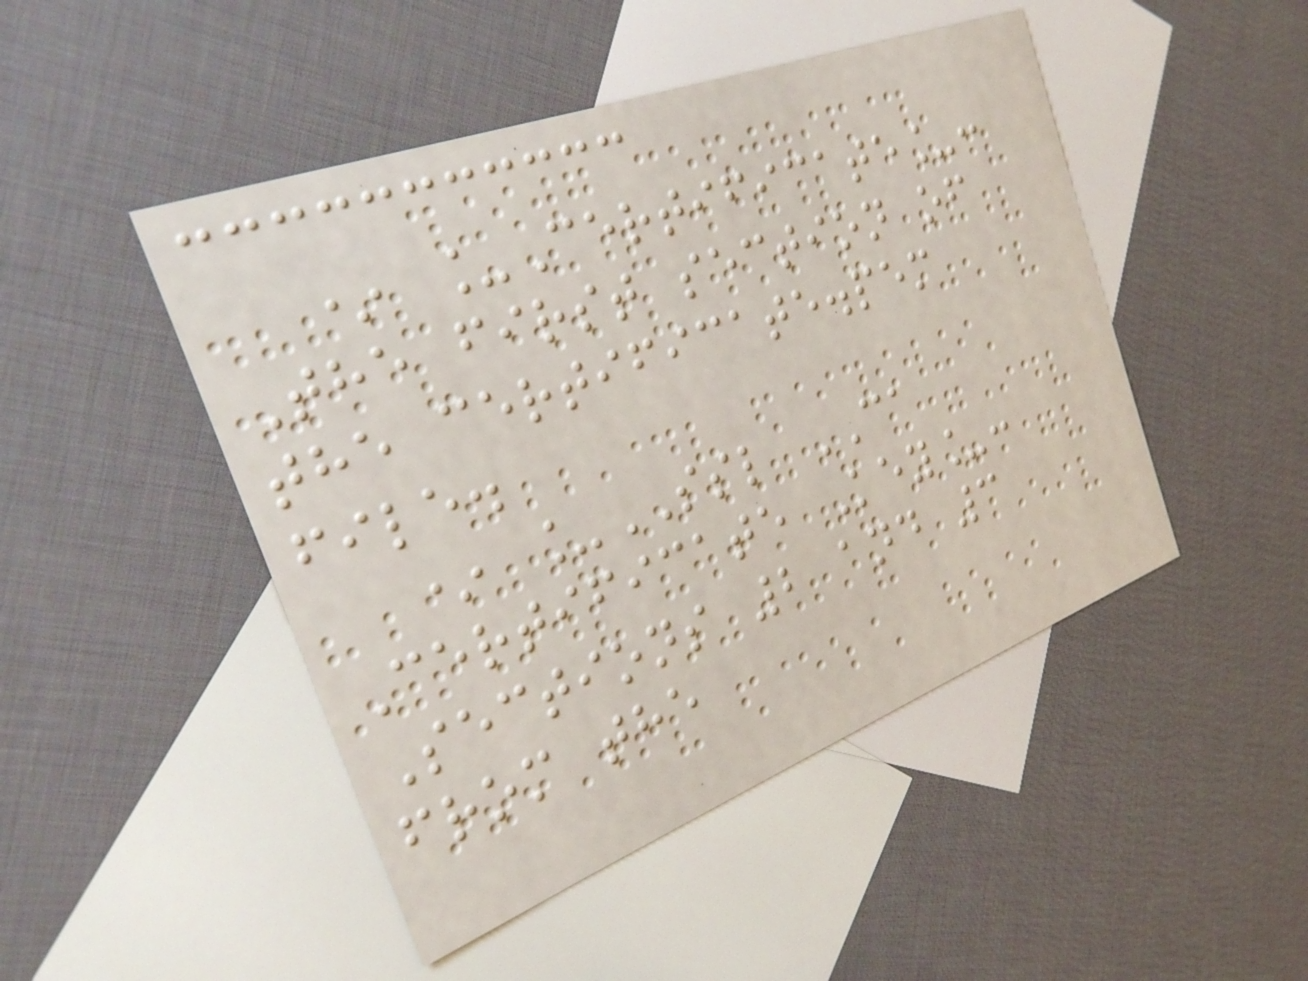* _Certificate_:
The first section of
the certificate.pem
file.
* _SSL CA
Certificate Key_:
Sections 2 and 3
from the
